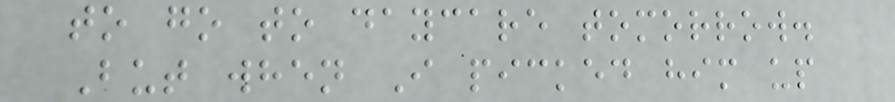to go to daycare tomorrow.
But when I picked him up
